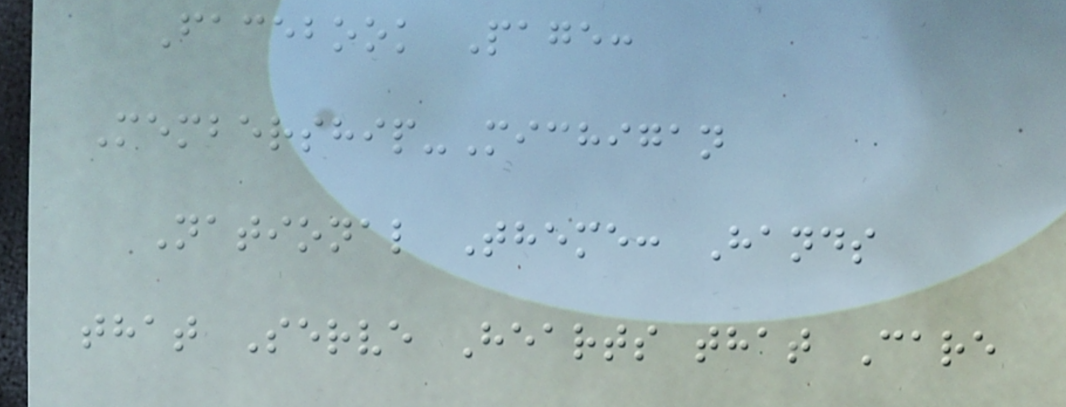Facebook Page:
Membership-Michigan
National Theme: Hands
that Serve Hearts that Care
